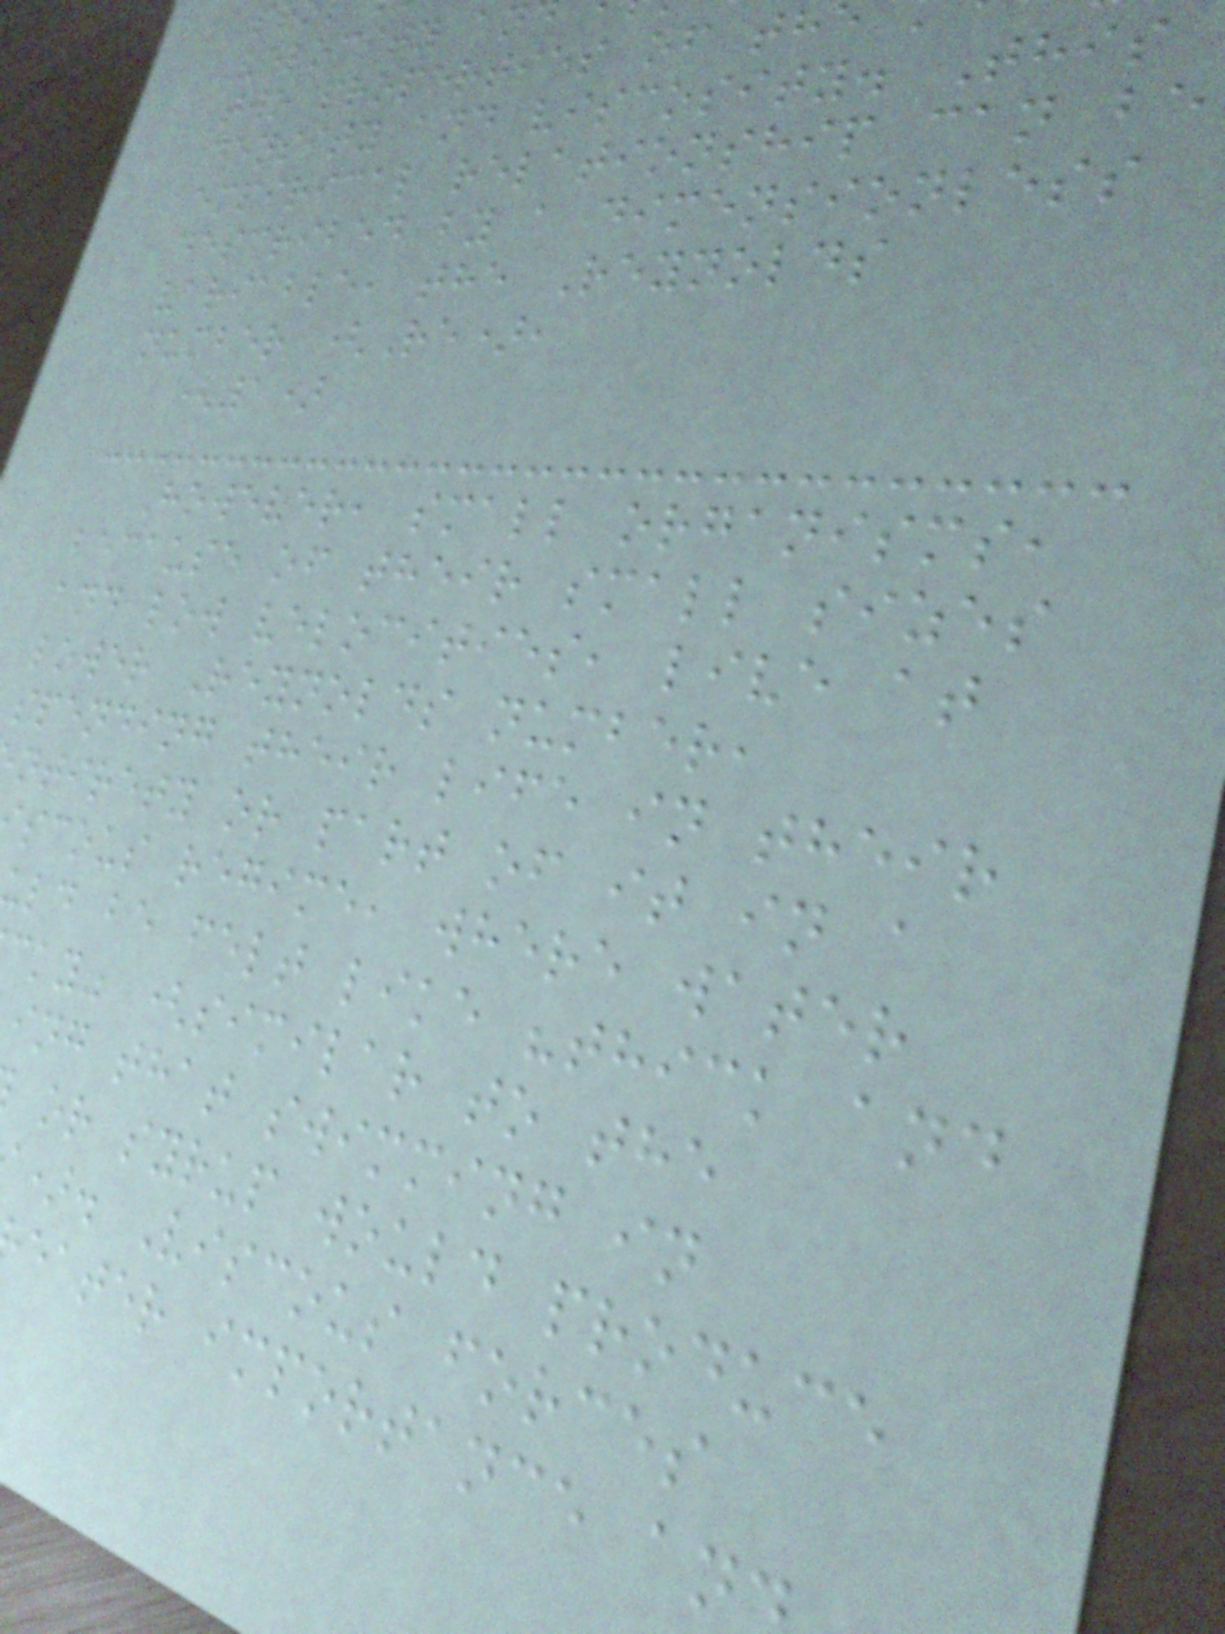velocity an
two properties of th
density and viscosity. This
empirical relationship can be
described by a dimensionless
variable, the Reynolds
number (Re),
(1)
However, small organisms,
because of their small sizes
and low velocities, live at
lower Reynolds number,
spending their life in their
ntirety or part of it in a
scous regime, where water
ld be felt like "thick and
cky" (similar to the
ing that swimming in
or syrup would produce
). Viscous forces
eater importance an
